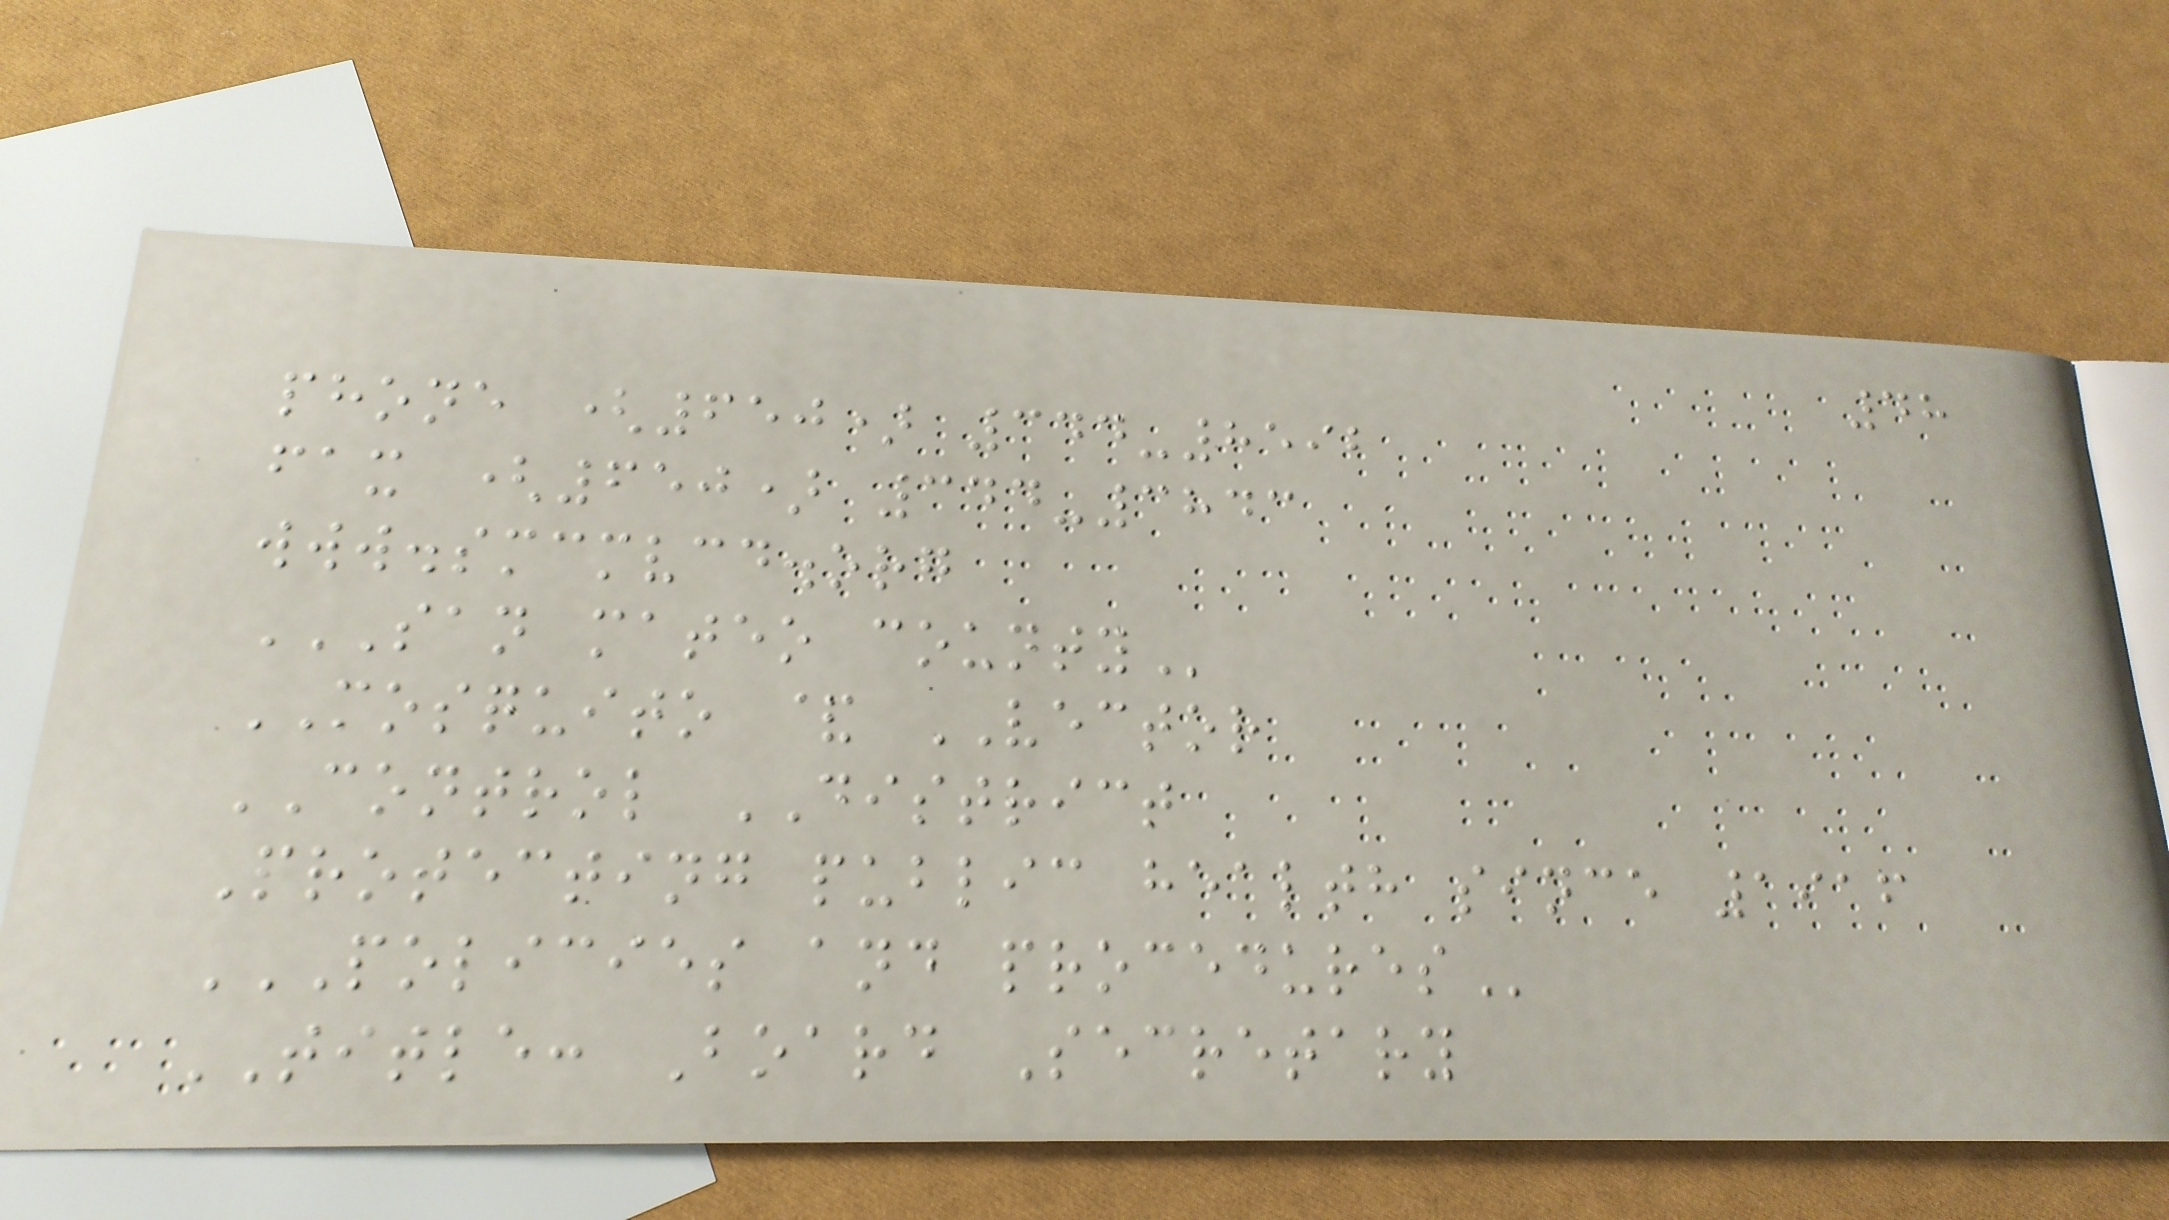48
phone (650) 344-8592
fax (650) 344-3843
www.smcmvcd.org
SAN MATEO COUNTY
MOSQUITO & VECTOR
CONTROL DISTRICT
Protecting public health since 1916
POLICIES AND PROCEDURES
TITLE: Board Secretary
